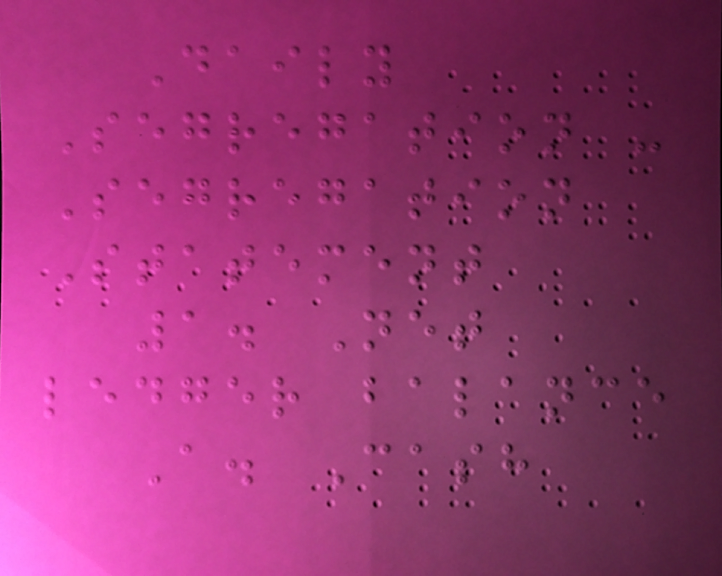Daily
Segregation -
Segregation
Statement
1. Net
ledger balance
A. Cash
